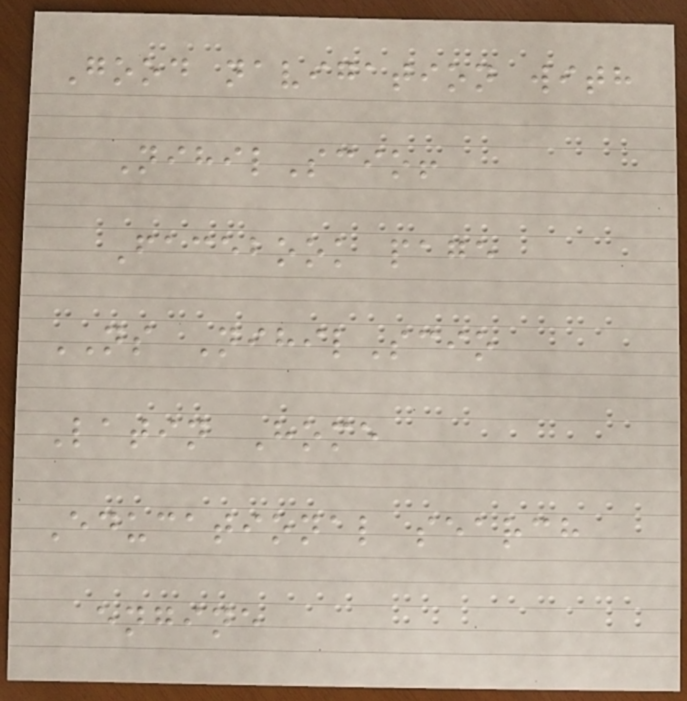Good navigation with
NihilScio!
Facebook page
NS NihilScio
Latin Home
Educational search
engine
